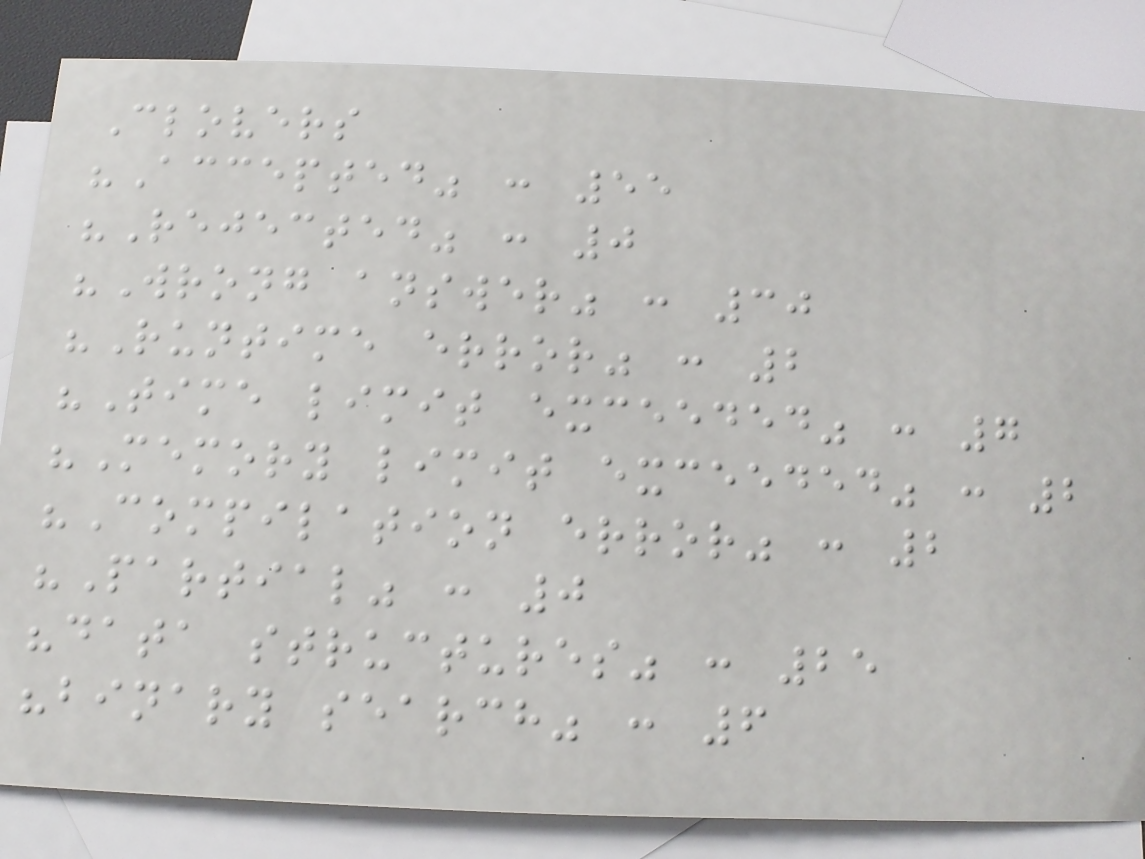Clovers
"Accepted" : 55
"Rejected" : 0
"Wrong answer" : 30
"Runtime error" : 2
"Time limit exceeded" : 7
"Memory limit exceeded" : 2
"Compilation error" : 2
"Partial" : 0
"data structures" : 25
"binary search" : 6
